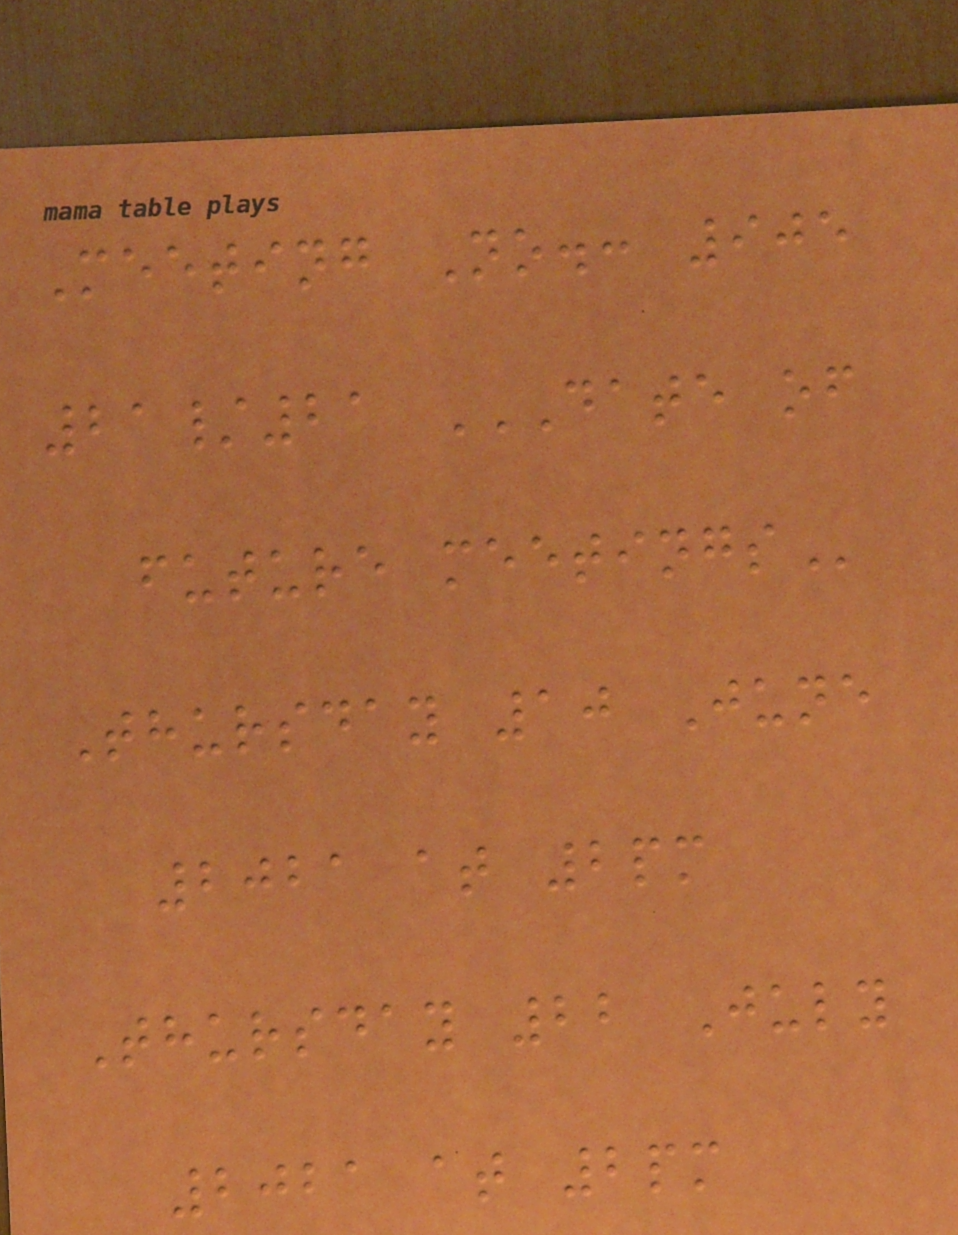Meeting No.: 905
21/21 DATE OF
FUTURE MEETINGS
Thursday 10 June
2021 at 2pm
Thursday 22 July
2021 at 2pm
